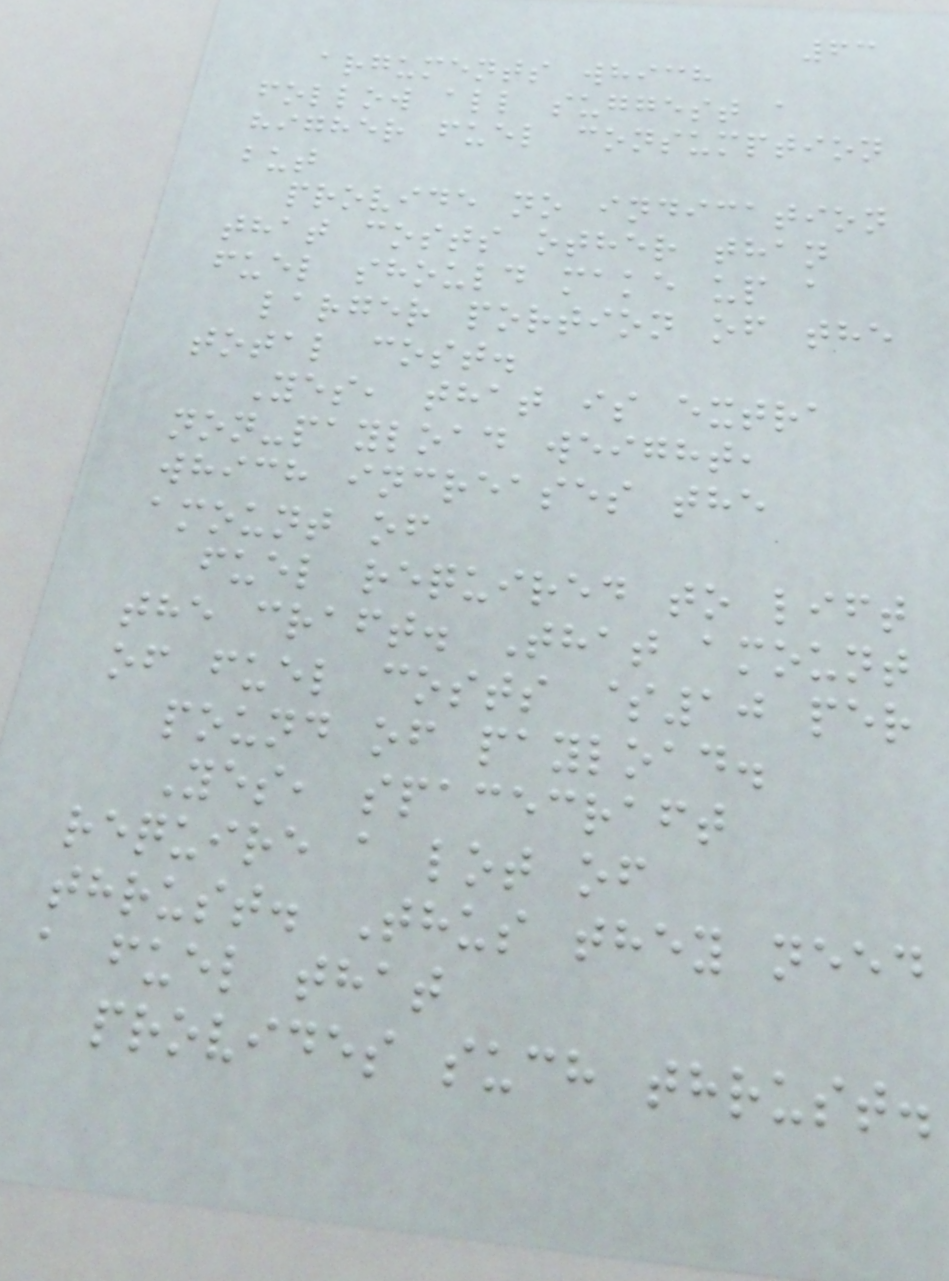63
arguments which
follow all suggest a
higher fuel consumption
but
provide no indication
that costs other than
fuel should make up a
larger portion of the
total cost.
Yes, that is extra
non-payload weight,
which increases the
amount of
fuel required to lift
the craft. That amount
of fuel costs $10 per
pound of payload.
Yes, spacecraft
require a lot of
thrust. Thus they need
a fuel that
provides such thrust.
